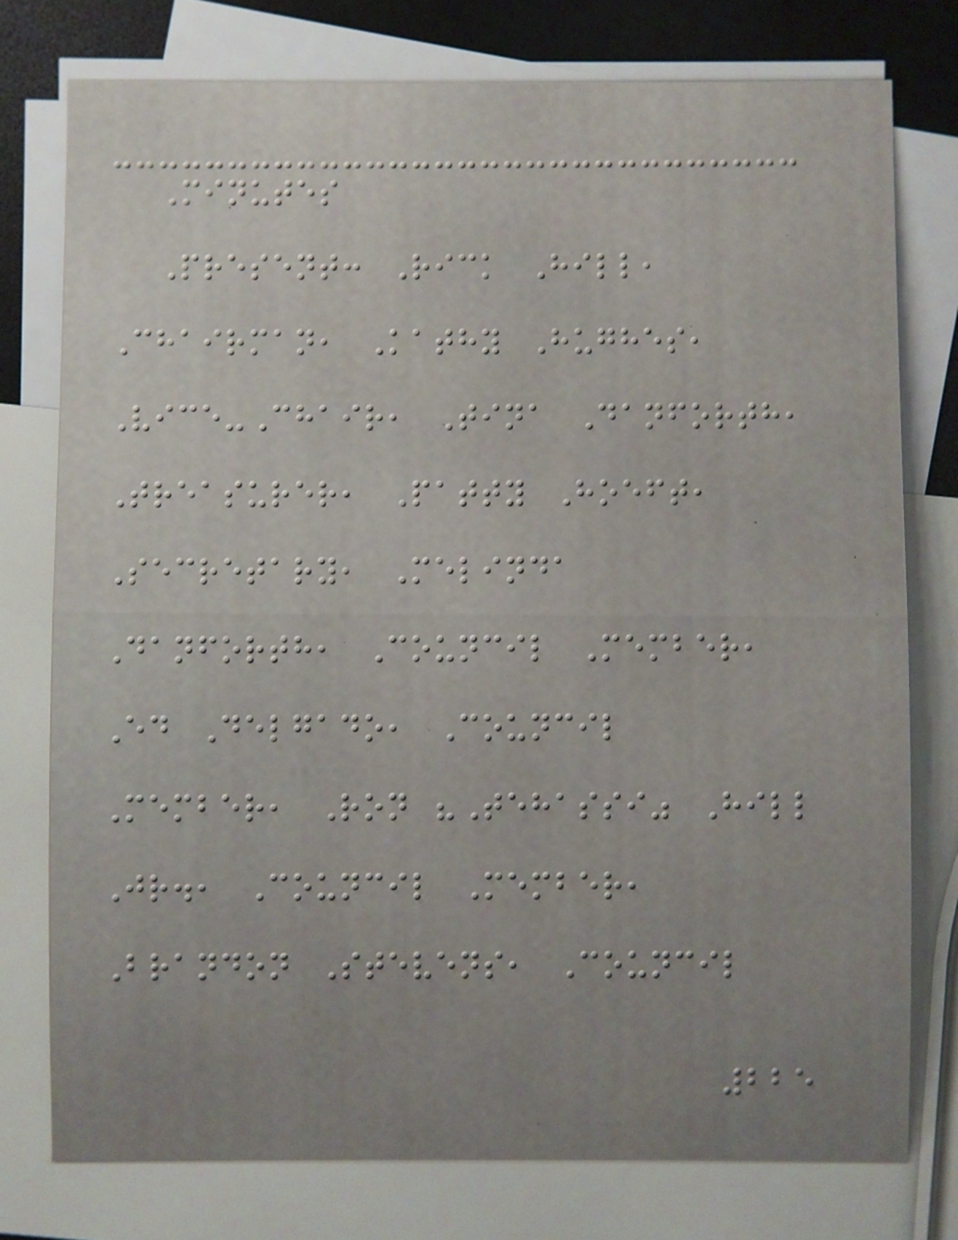Minutes
Present: Rick Hill,
Chairman, Kathy Hughes,
Vice-Chair, Tina Danforth,
Treasurer, Patty Hoeft,
Secretary, Melinda
Danforth, Council Member,
Ed Delgado, Council
Member, Ron "Tehassi" Hill
Jr., Council Member,
Brandon Stevens, Council
225
